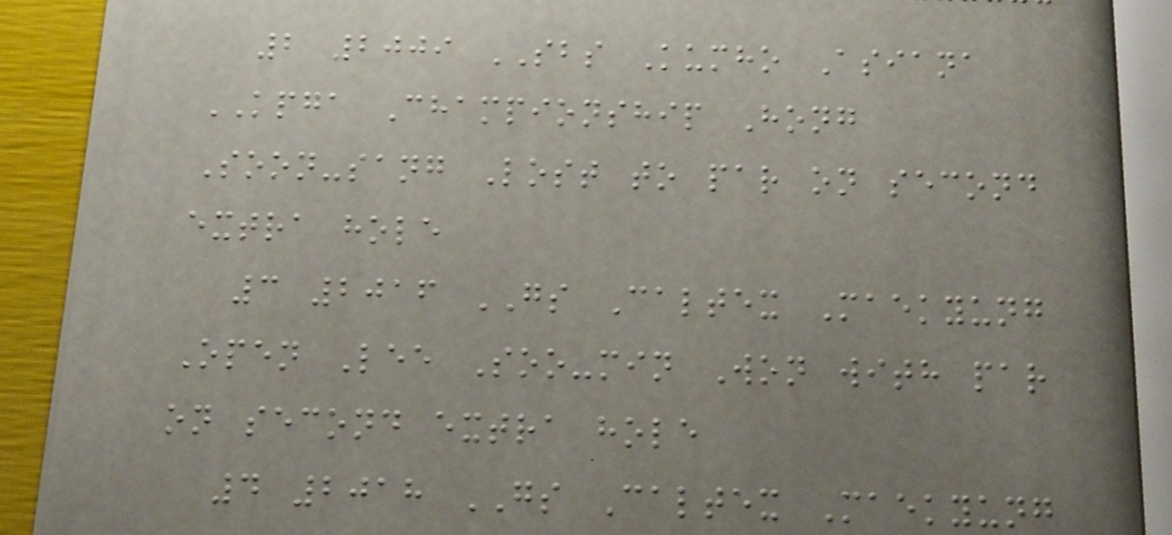2 2009 SBS Kumho Asiana
KPGA Championship Hong
Soon-sang Lost to par on second
extra hole
3 2016 GS Caltex Maekyung
Open Lee Soo-min Won with par
on second extra hole
4 2018 GS Caltex Maekyung
